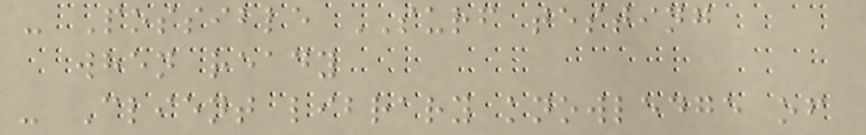- Possible SURF testing
when ready
- Client library knowledge of
